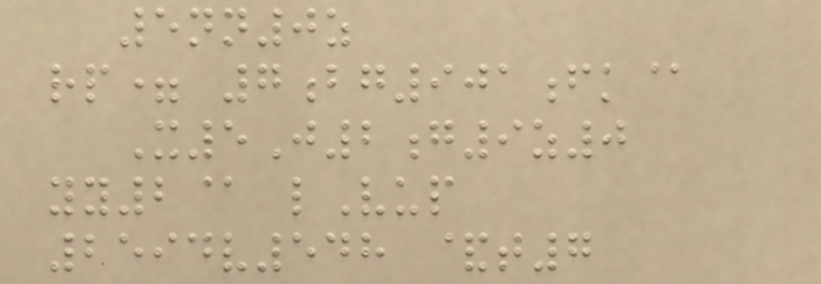5nn0z
rp= 7bg901fk@
X5J2g9z0
yy2@ lVup
2594v548 &t7
